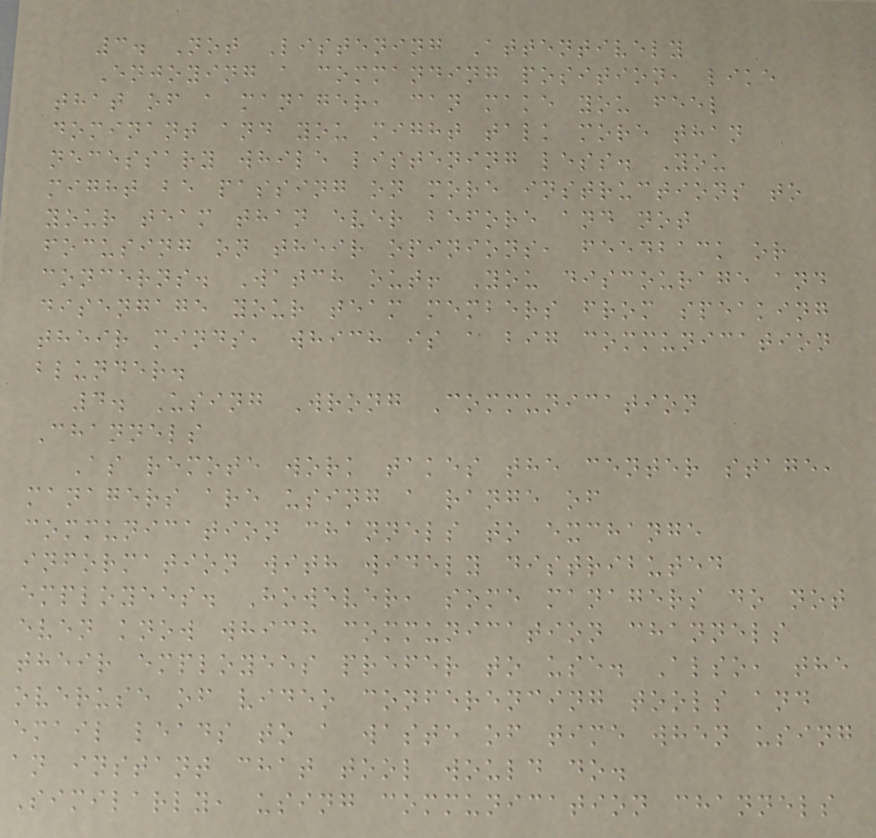3. Not Listening Attentively
Enjoying a commanding position, like
that of a manager, can make you feel
dominant and you might talk more than
necessary while listening less. You
might be passing on more instructions to
your team than ever before and not
focusing on their opinions, feedback or
concerns. Watch out! You discourage and
disengage your team members from speaking
their minds, which is a big communication
blunder.
4. Using Wrong Communication
Channels
As remote work takes the center stage,
managers are using a range of
communication channels to exchange
information with widely distributed
employees. However, some managers do not
even know which communication channels
their employees prefer to use. Also, the
overuse of video conferencing tools and
email leads to a waste of time when using
an instant chat tool would do.
Similarly, using communication channels
